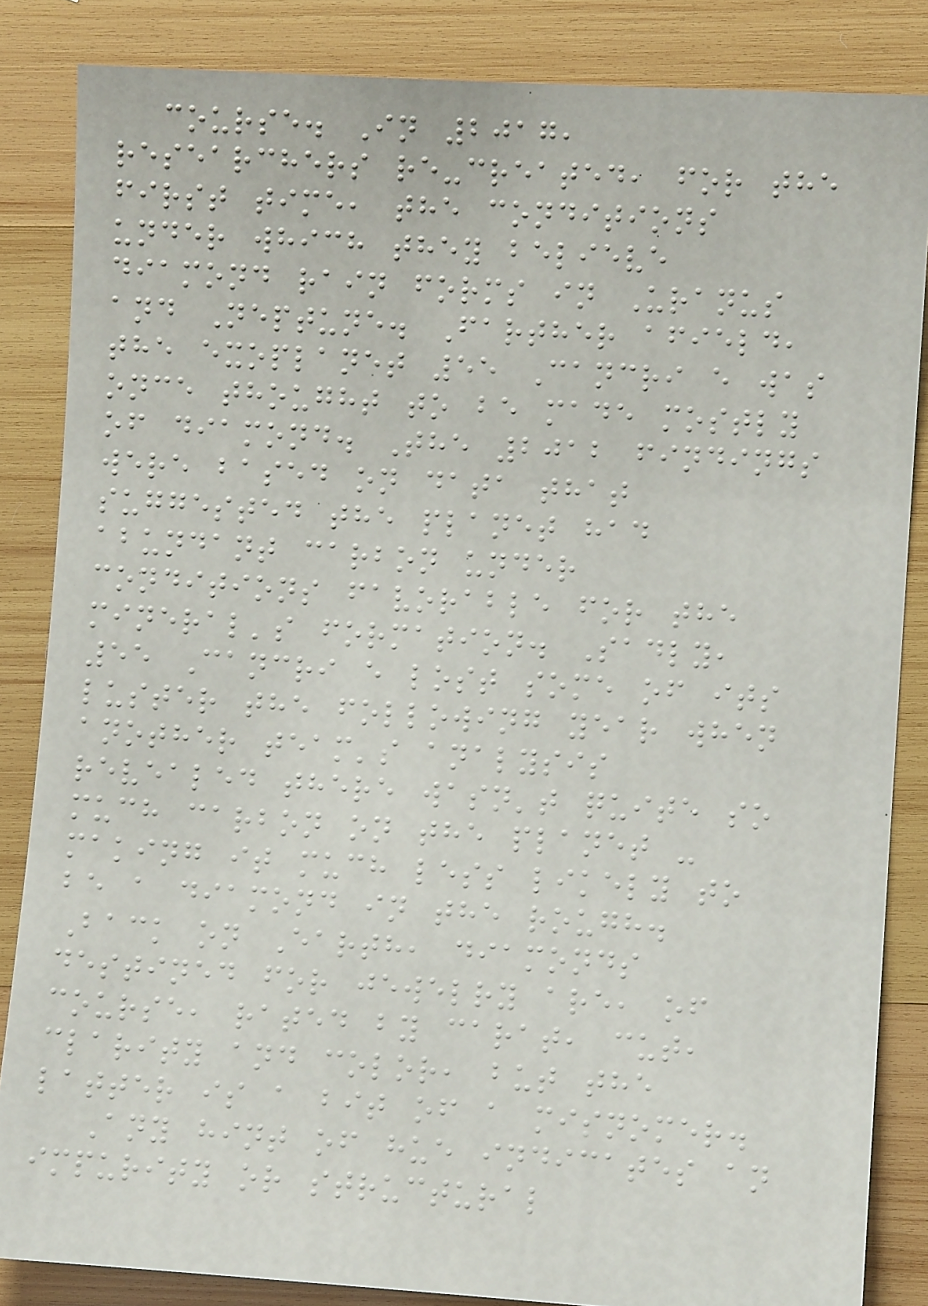course. In 2017,
researchers re-created, for the
first time, the conditions
under which they believe
diamond rain forms in Uranus
and Neptune. Farther afield,
the exoplanet 55 Cancri e was
once thought to be made mostly
of diamond. The 2012 findings
were based on data that
suggested the planet had
abundant carbon under
conditions favorable for the
mineral's formation. Sadly,
55 Cancri e lost some of its
luster the following year when
another team's analysis
revealed there wasn't quite so
much carbon on the planet -
making it much less likely to
be a diamond in the rough.
Back on Earth, diamonds
destined for jewelry are, of
course, rated by carat, cut,
clarity and color, but the
latter is a bit of a misnomer.
Any hint of hue indicates an
impurity or structural
